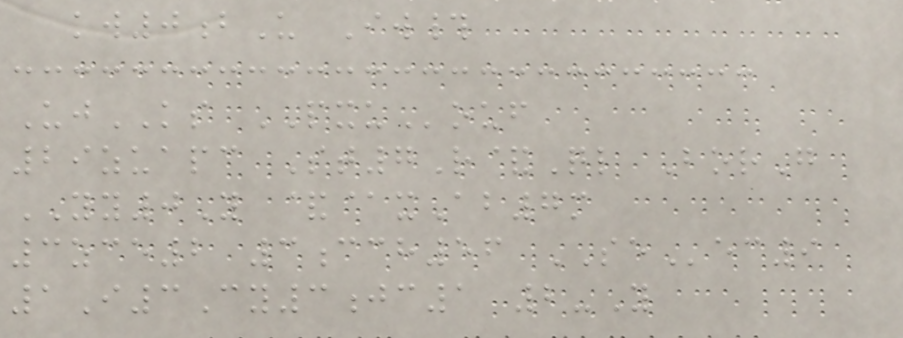kw0bU Iw#
UjKS PXUouf
29zuapc St7R&Ql BorG
YY0Y &@xAb7m
3zce2 3cch56 SEec9
1I3Cy3jc1 2-Y
